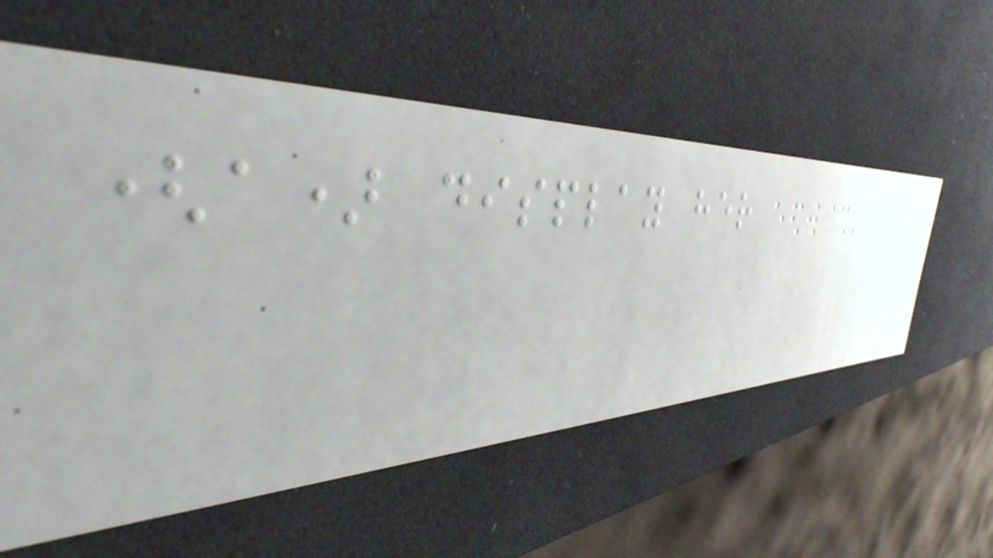(a) display her
